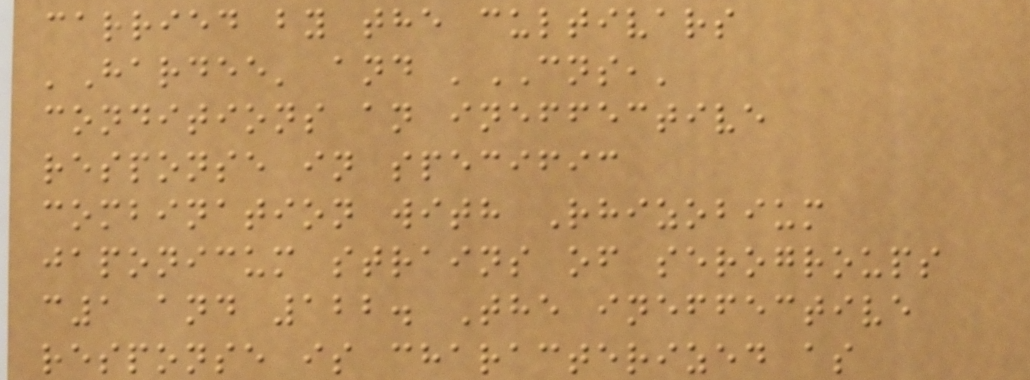carried by the cultivars
'Hardee' and 'CNS,'
conditions an ineffective
response in specific
combination with Rhizobium
japonicum strains of serogroups
c1 and 122. The ineffective
response is characterized as
